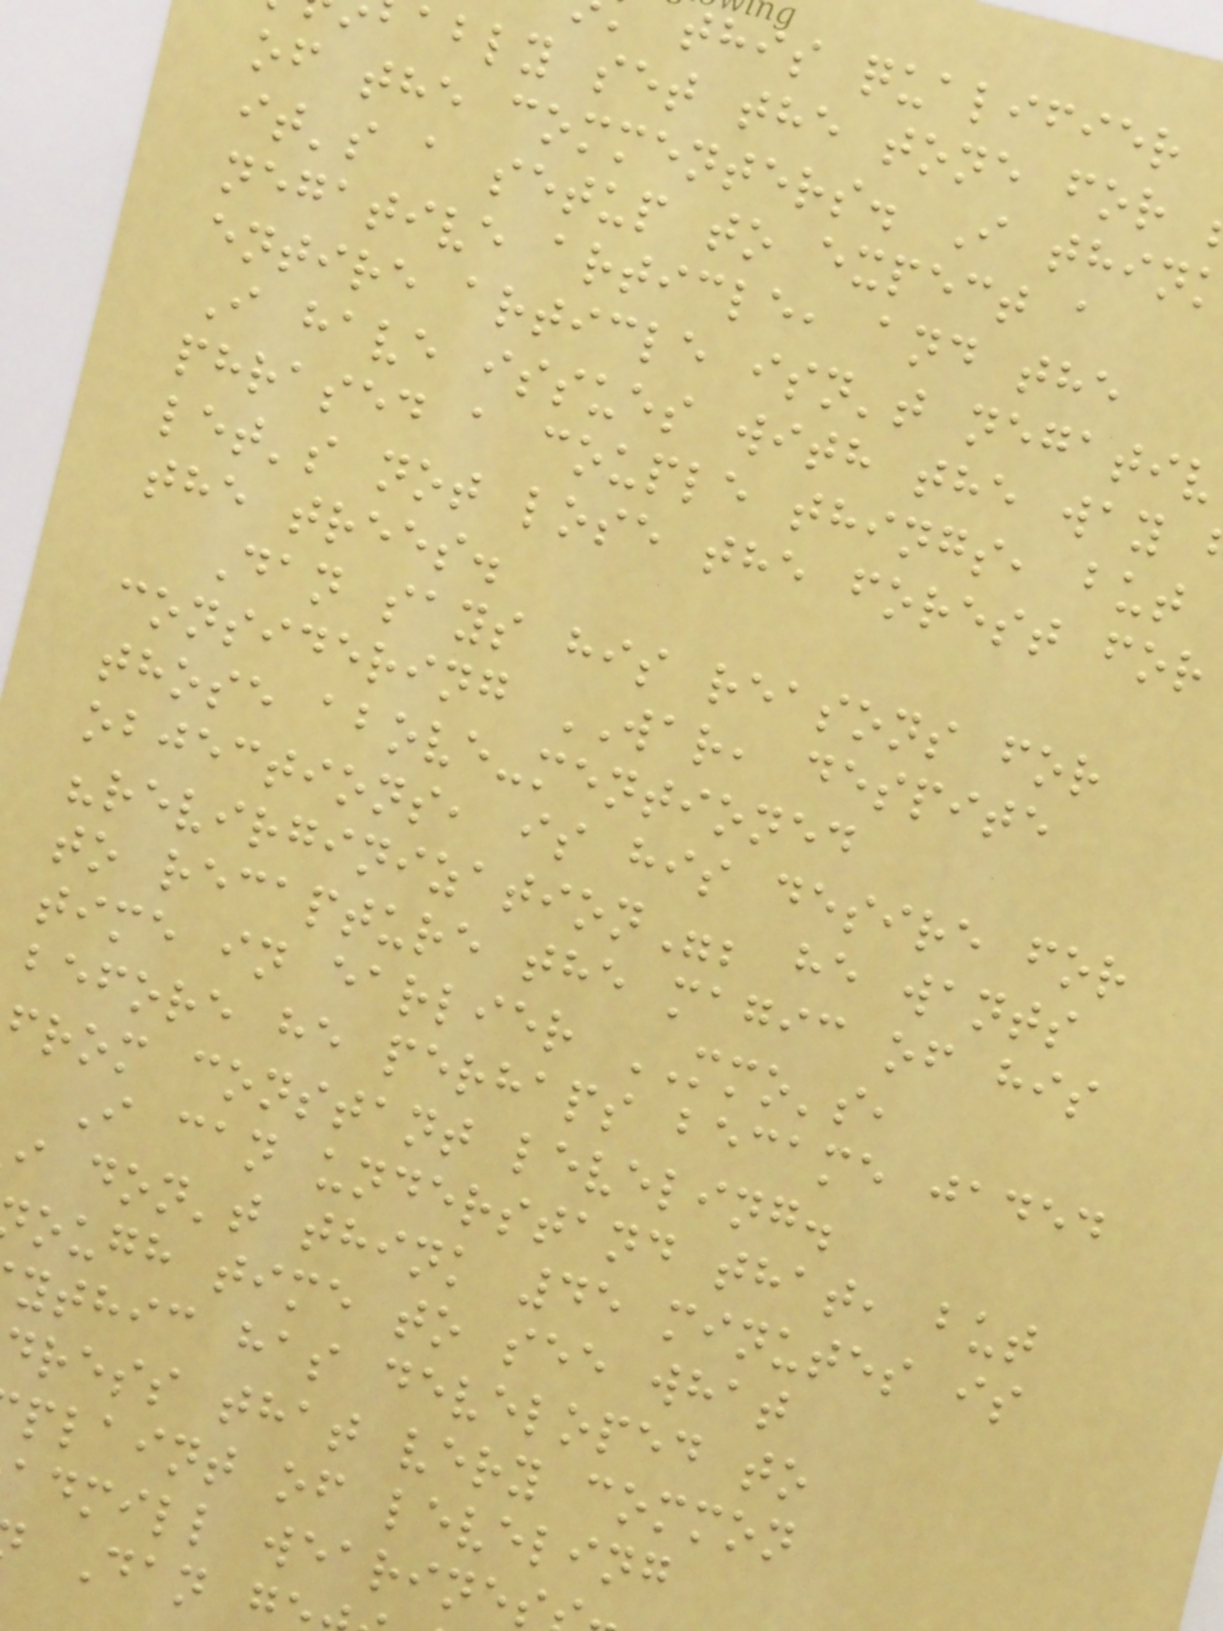this qualifier
ably set the tone for
of the commenters. I thin
it's a setup to expect a
negative article, and the
entire article isn't negativ
I have issues with the way
phrased a couple things, but
let's not lose the forest for
the trees.
Dan says his reasons for
considering WAR, despite
those above-mentioned
objections, is his desire for
"revirginization"; he wants
to recapture the magic of his
time in earlier MMO's,
before he perhaps became jaded
from constant leveling.
I can understand that, but
i don't think 45 minutes is
ough time to see what
ythic has developed to
dress that very common
plaint of leveling
admill wearine
